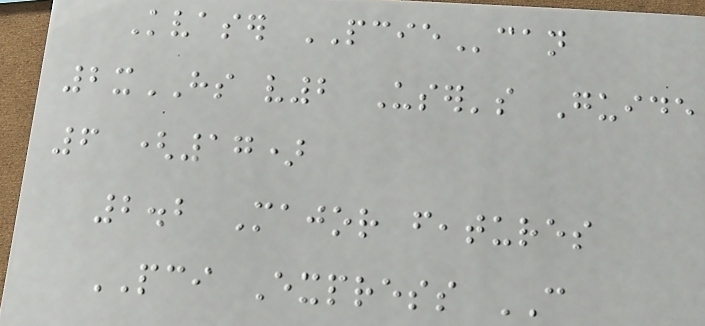Kvaser PCIEcan
2xHS v2 User's Guide
6 (17)
2.2 Major features
PCI Express CAN
